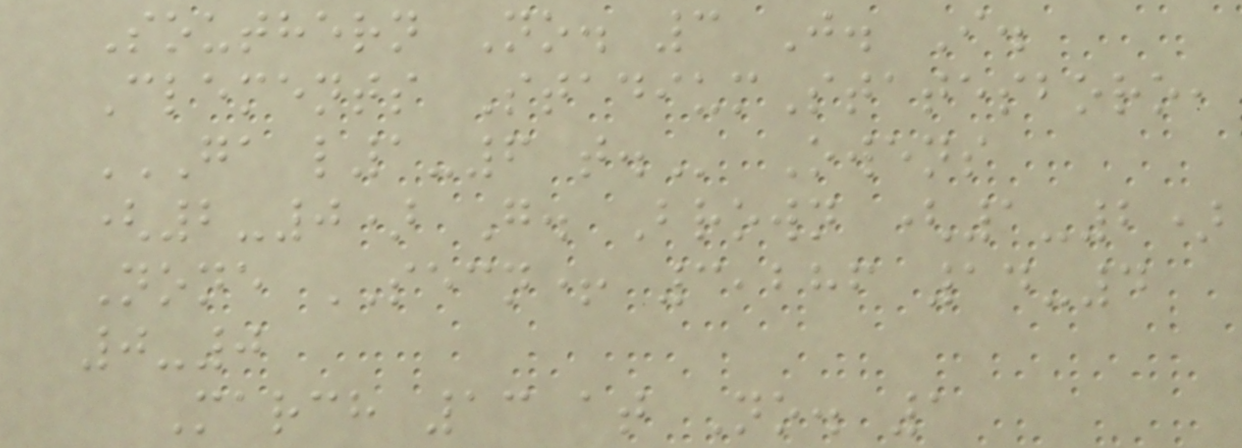Southern No. 3 J. I.
Clements StadiumStatesboro,
GA L1-6 T. Owens
(2-0) G. Brown (1-2)
None SECN+ 3,286 14-4
0-0
March 13 at No. 1
